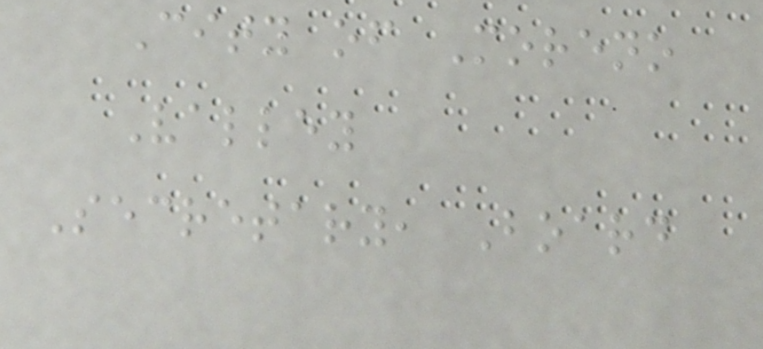City of Moreno
Valley
Secretary, Board
